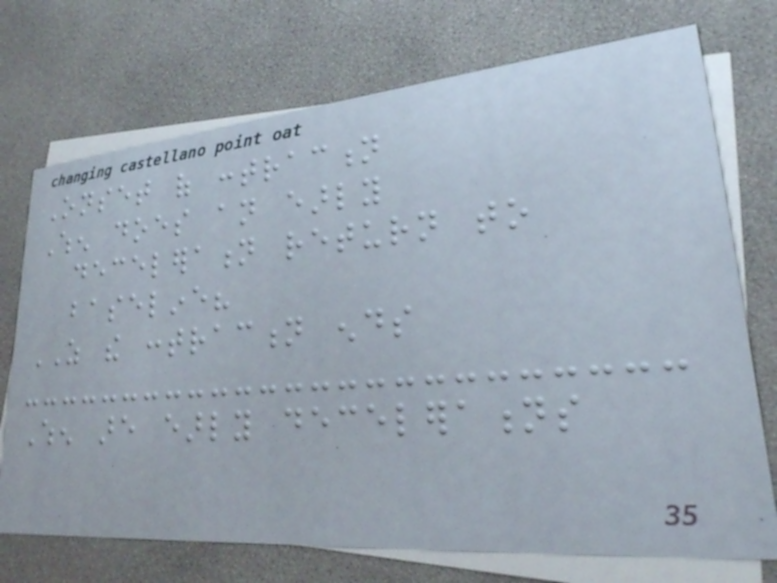Onset of contraction
When does an early
deceleration return to
baseline?
AS the contraction ends
When are early decelerations
